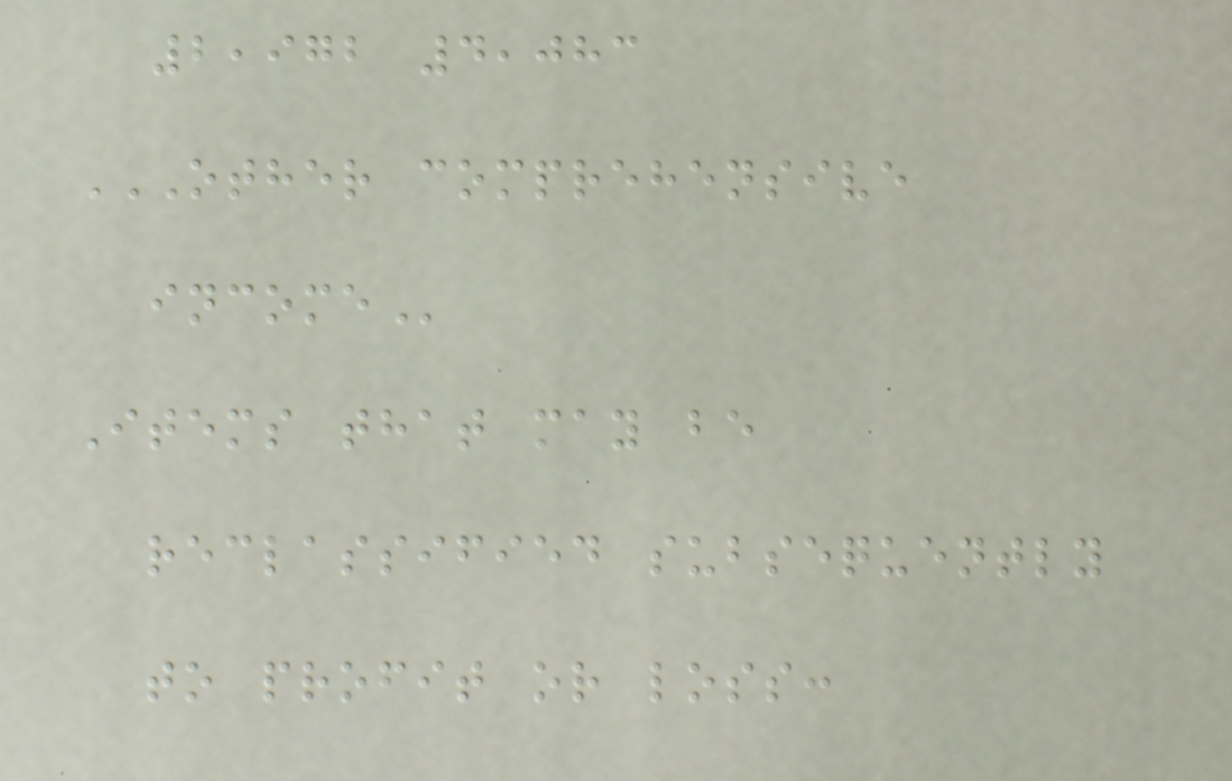2,972 4,083
OTHER COMPREHENSIVE
INCOME
Items that may be
reclassified subsequently
to profit or loss:
